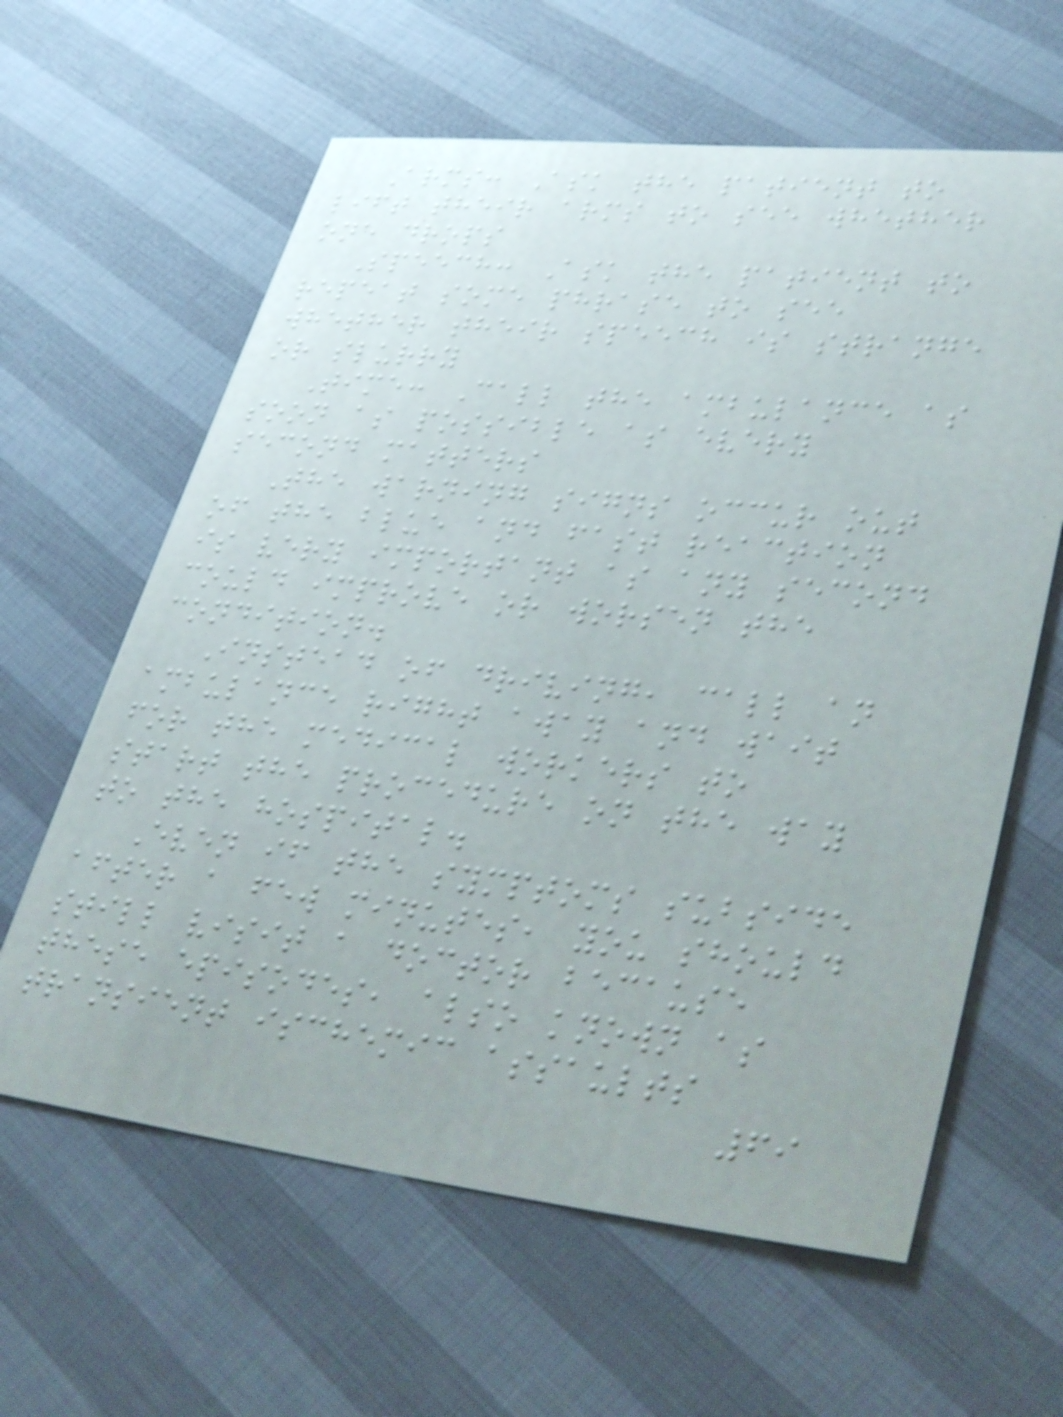Arms: Ask the patient to
lift their arms to see whether
one drops
Speech: Ask the patient to
repeat some phrase to see
whether their speech is strange
or slurry
Time: Call the ambulance as
soon as possible as every
second matters
The warning signs occur out
of the blue and fast reaction
is very important as any second
could improve or worsen the
condition.
Instead of driving, call an
ambulance right away and wait
for the medical workers to
start the procedure on the way
to the hospital.
Even if the symptoms subside
after a few minutes, you should
still visit a doctor because
these episodes, also known as
transient ischemic assaults
69
